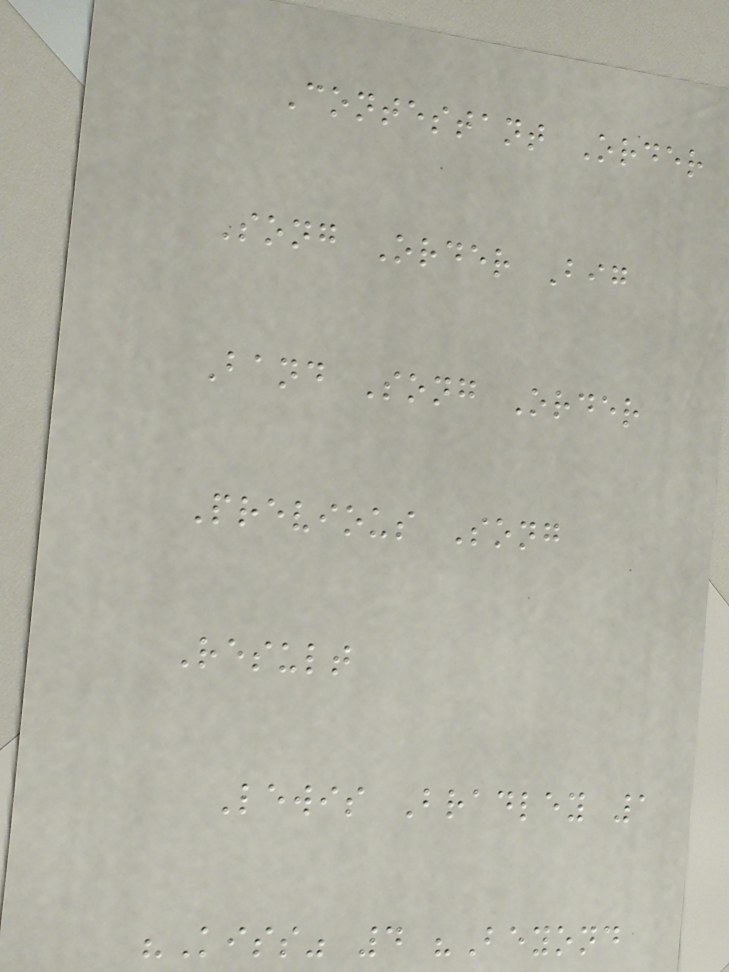Contestant Order
Song Order Big
Band Song Order
Previous Song
Result
Lewis Bradley 1
"Kiss" 4 "Beyond
